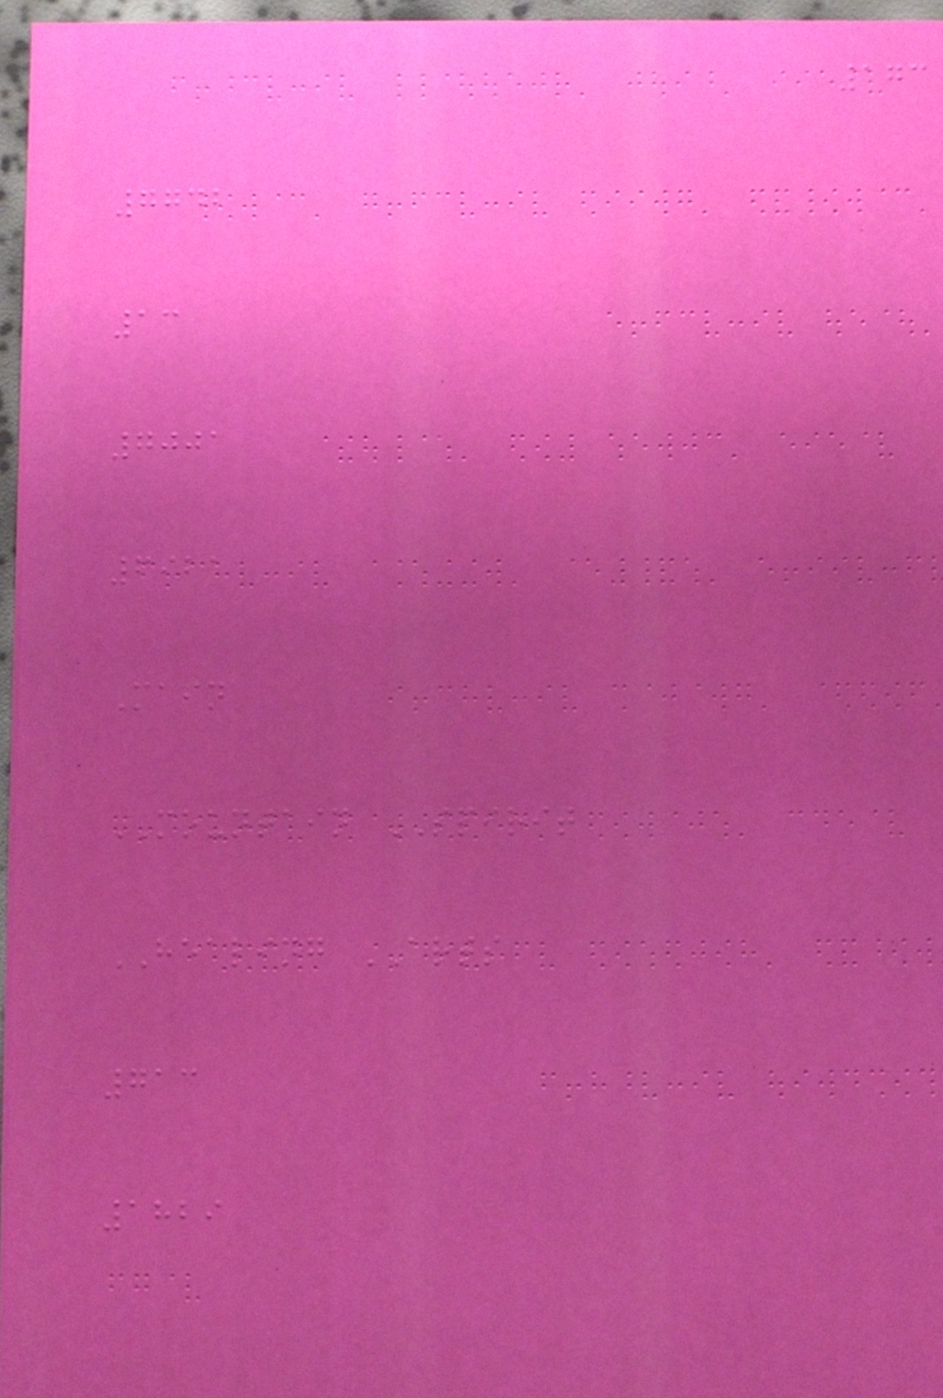173
7742
13
7001
6921
Main
MOUNTAIN SPIRIT
HEALING ARTS
713
1829
